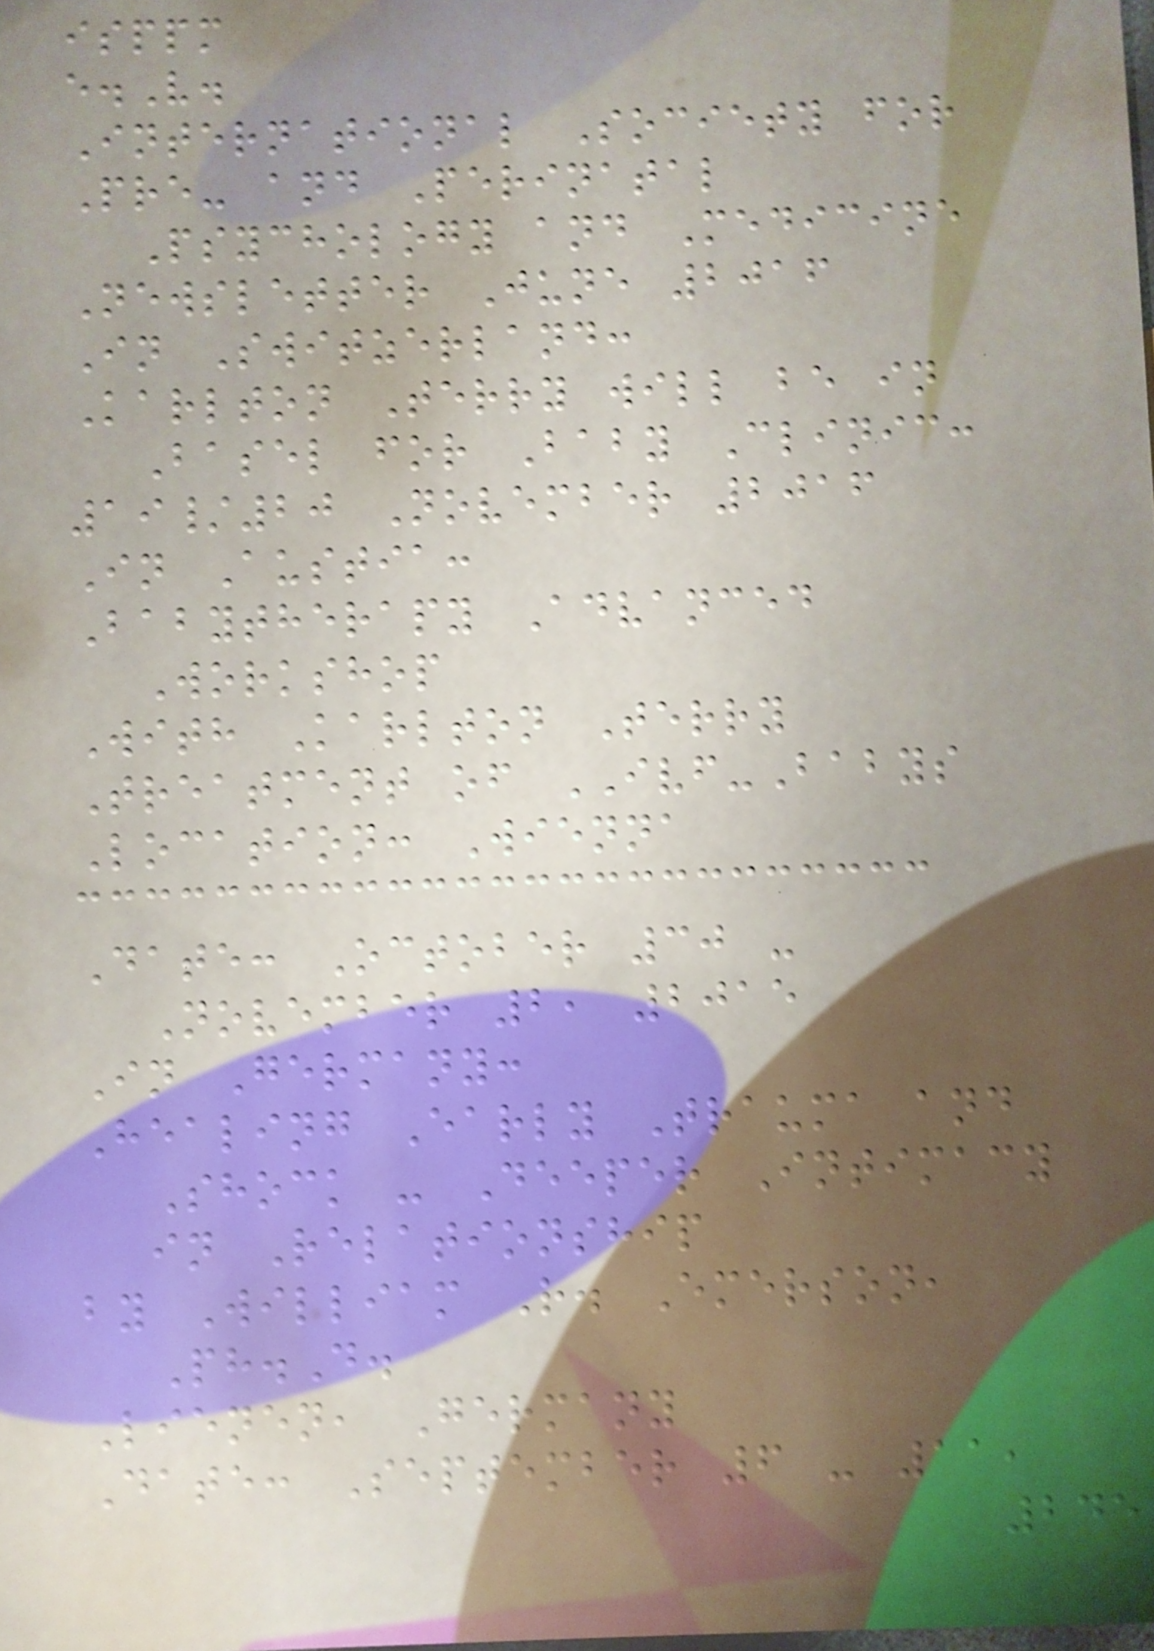isppm
e.V.
International Society for
Pre- and Perinatal
Psychology and Medicine
Newsletter June 2016
In Switzerland:
Karlton Terry will be in
Basel for Baby Clinic:
19/20 November 2016
In Austia:
Babytherapy Advanced
Workshop
With Karlton Terry
Treatment of IVF-Babys
Location: Wienna
Date: October 30 -
November 2, 2015
In Germany:
Healing Early Trauma and
Shock - Deeper Intimacy
in Relationship
by William R. Emerson,
Ph.D.
Lienen, Germany
Date: September 6 - 11,
245
